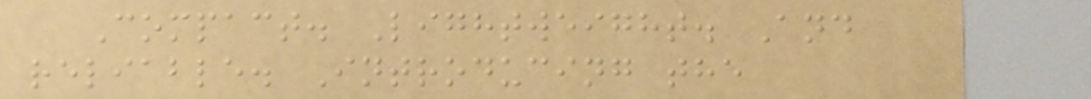Compact. Lightweight. And
reliable. Introducing the
